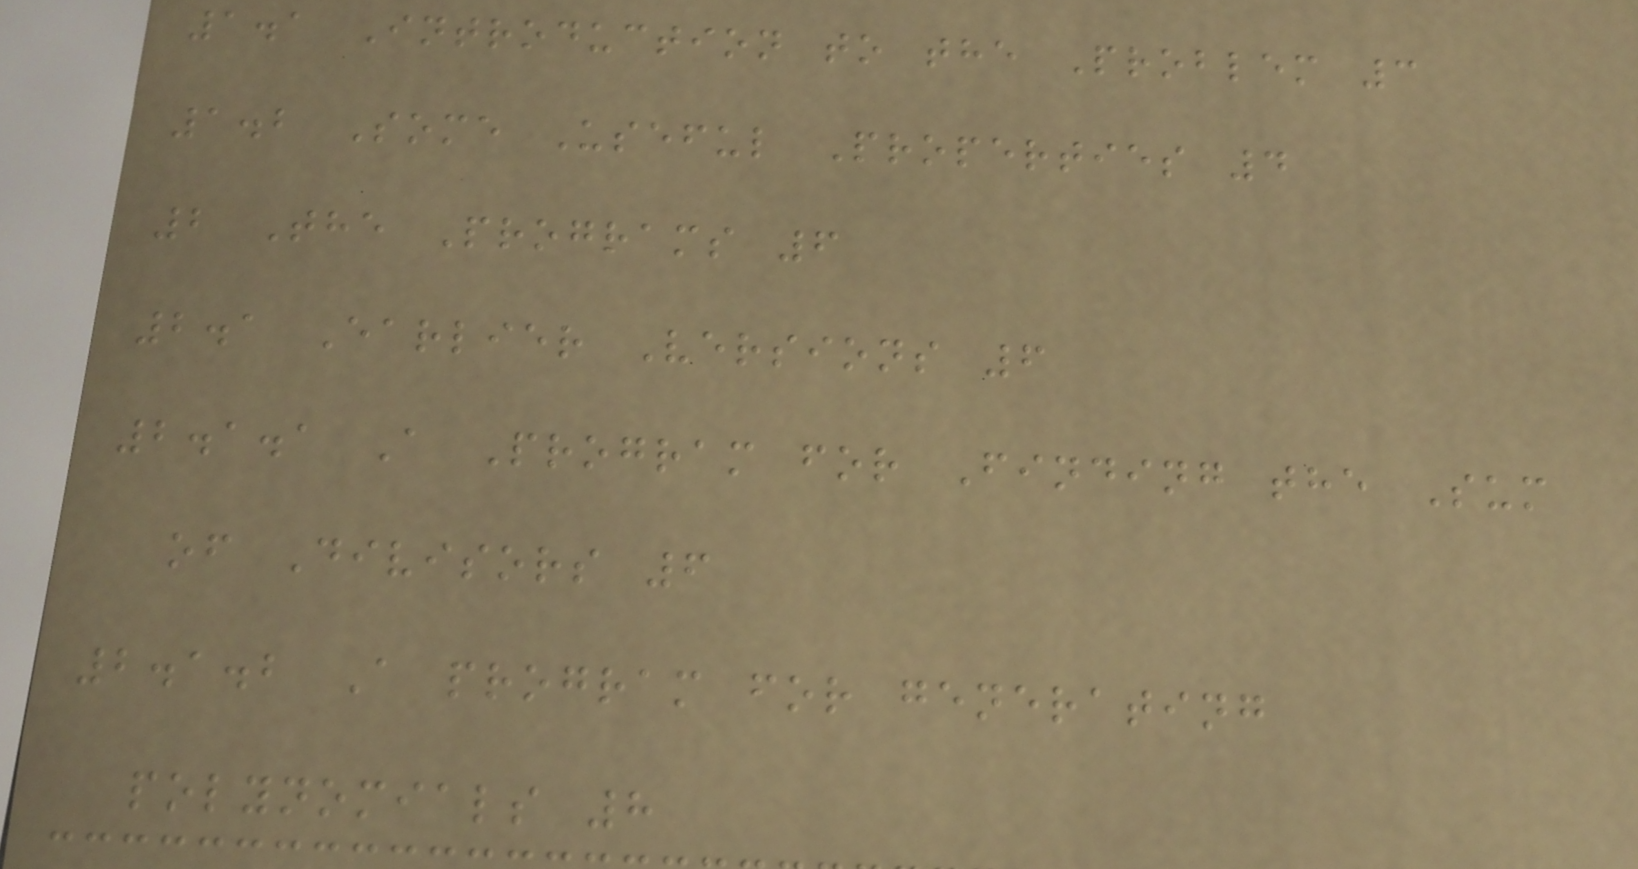1.1 Introduction to the Problem 3
1.2 Some Useful Properties 4
2 The Programs 6
2.1 Earlier Versions 6
2.1.1 A Program for Finding the Sum
of Divisors 6
2.1.2 A program for generating
polynomials 8
